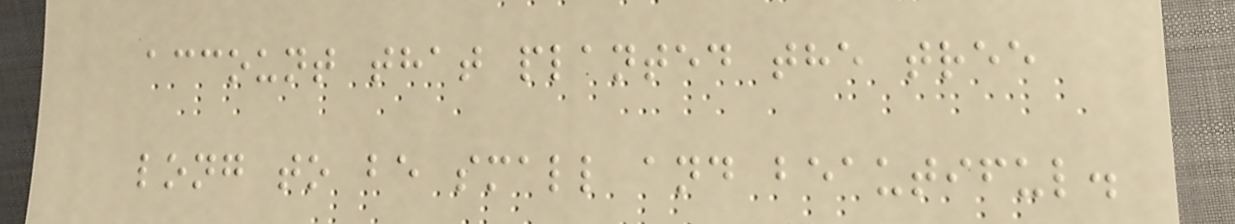account that planted the tree
long to be small and beautiful.
